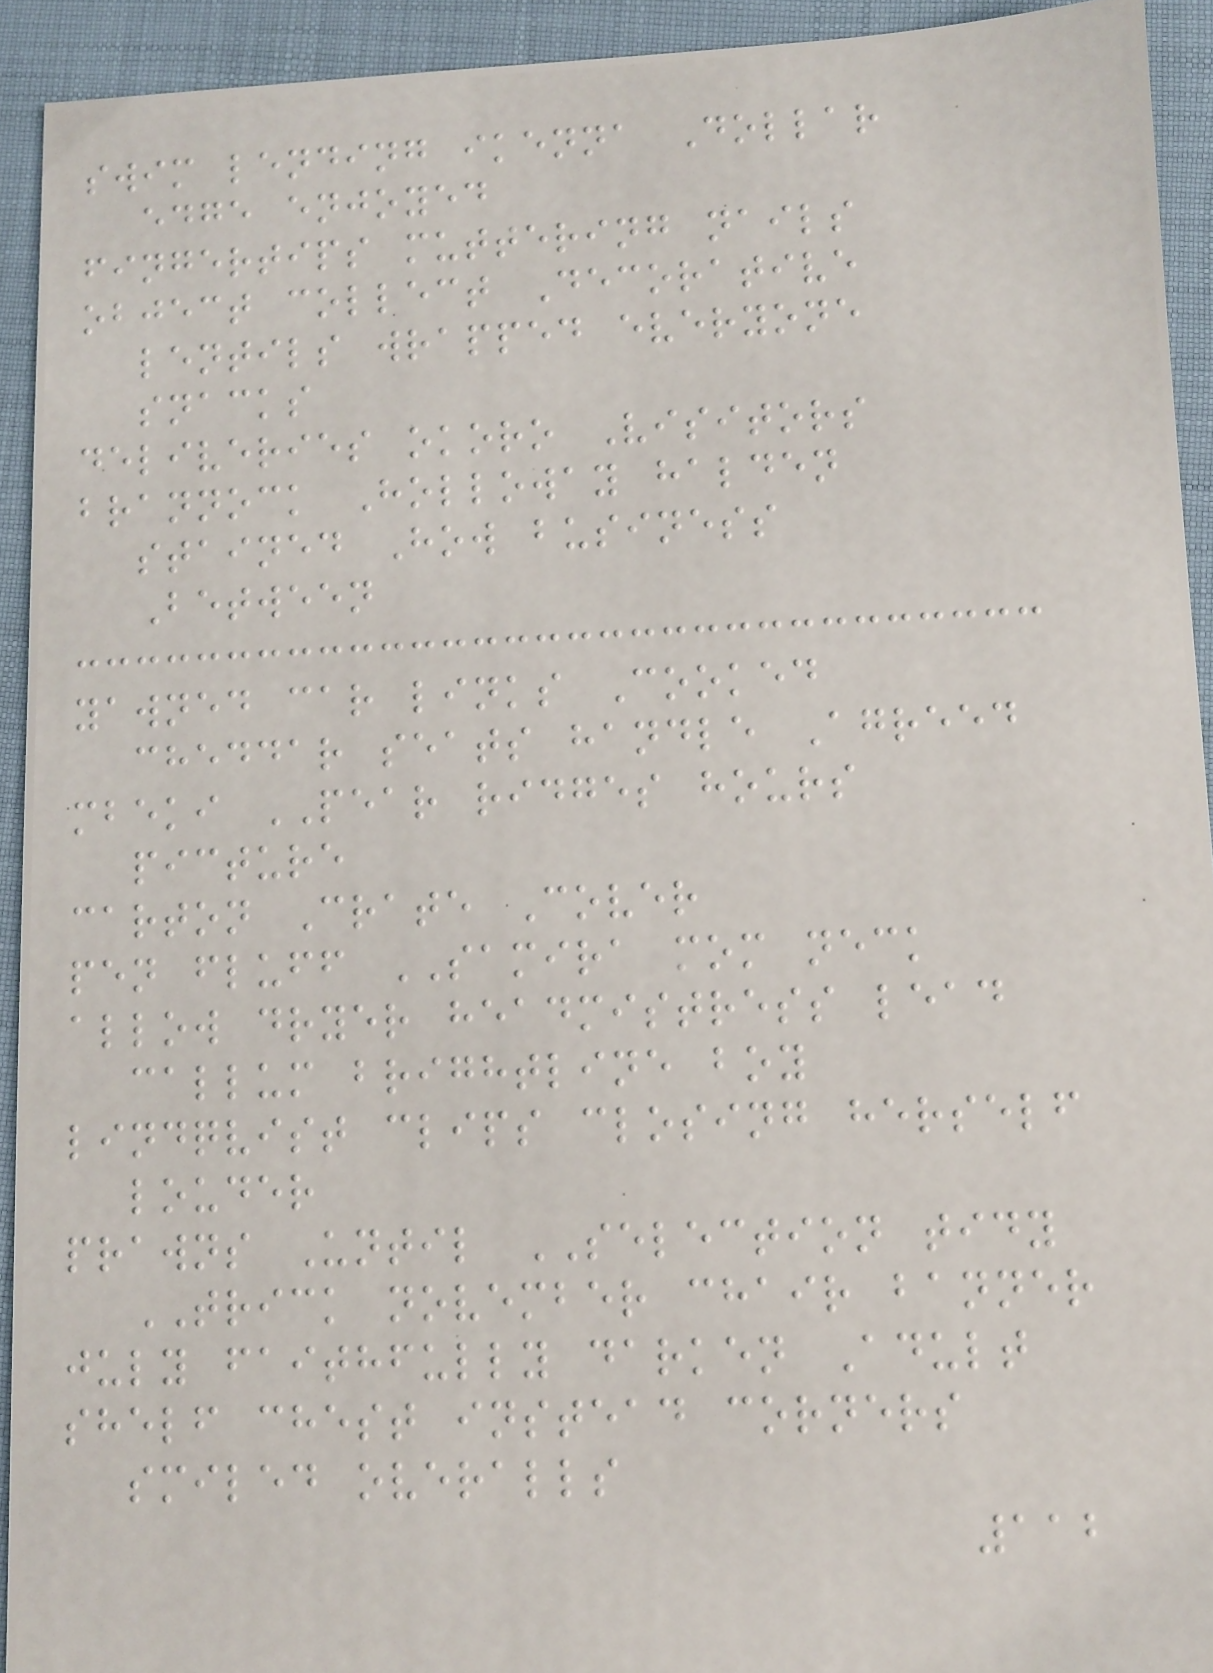swim lending ikenna Dollar
edge enjoyed
fingertips muttering nails
object collect Decorative
lentils wrapped everyone
snacks
deliveries okoro Visitors
brannock Holloway halden
stained How business
Between
yawned car links Cooked
cheddar seats handle Agreed
mbeki PEAR ridges hours
picture
carton Crate Cover
pen fluff SAMIRA mom neck
allow dryer headmistress lead
callum brightline boy
lindqvist clips closing herself
louder
prawns Until SELECTION tidy
TRICK november chair banner
july faithfully darken Adult
shelf chest instead corners
smiled overalls
112
